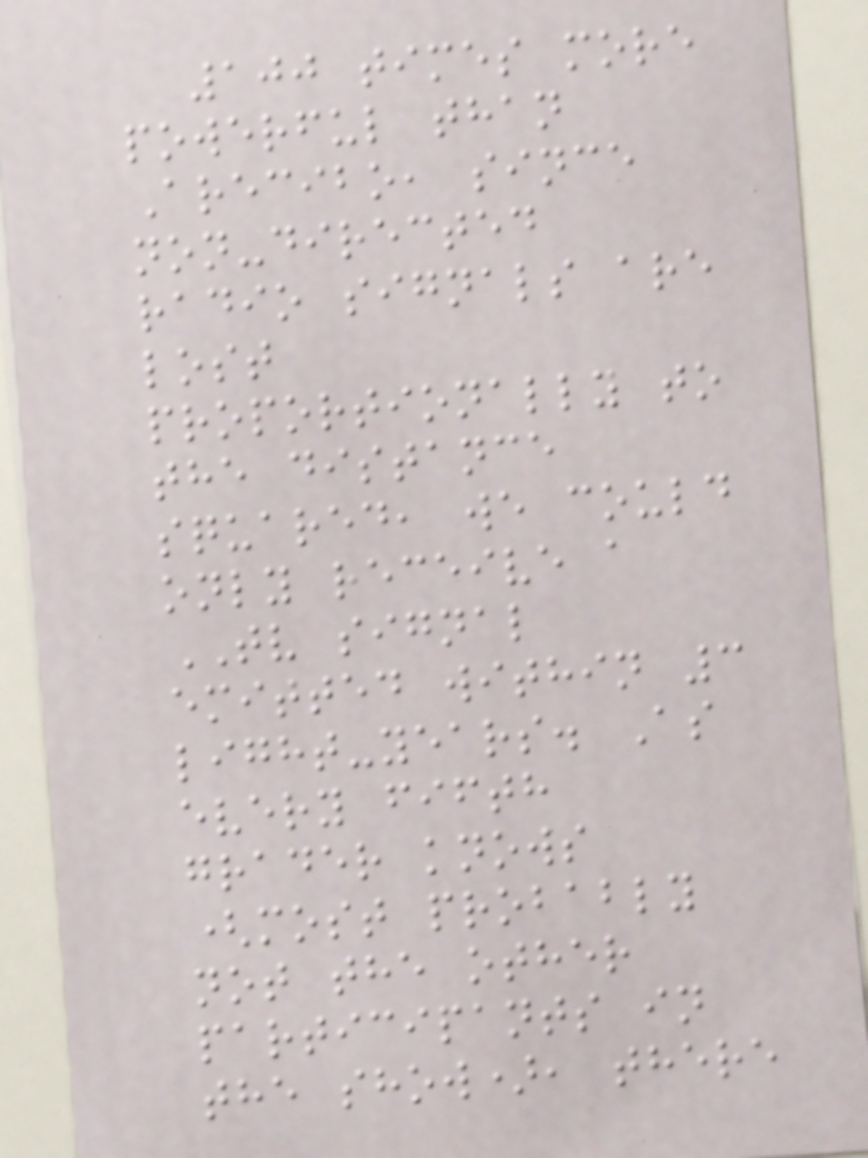100 times more
powerful than
Arecibo, since
non-directed
radio signals are
lost
proportionally to
the distance
squared, we could
only receive a
TV signal
emitted within 3
light-years. As
every fifth
grader knows
(most probably
not the other
participants in
the show), there
